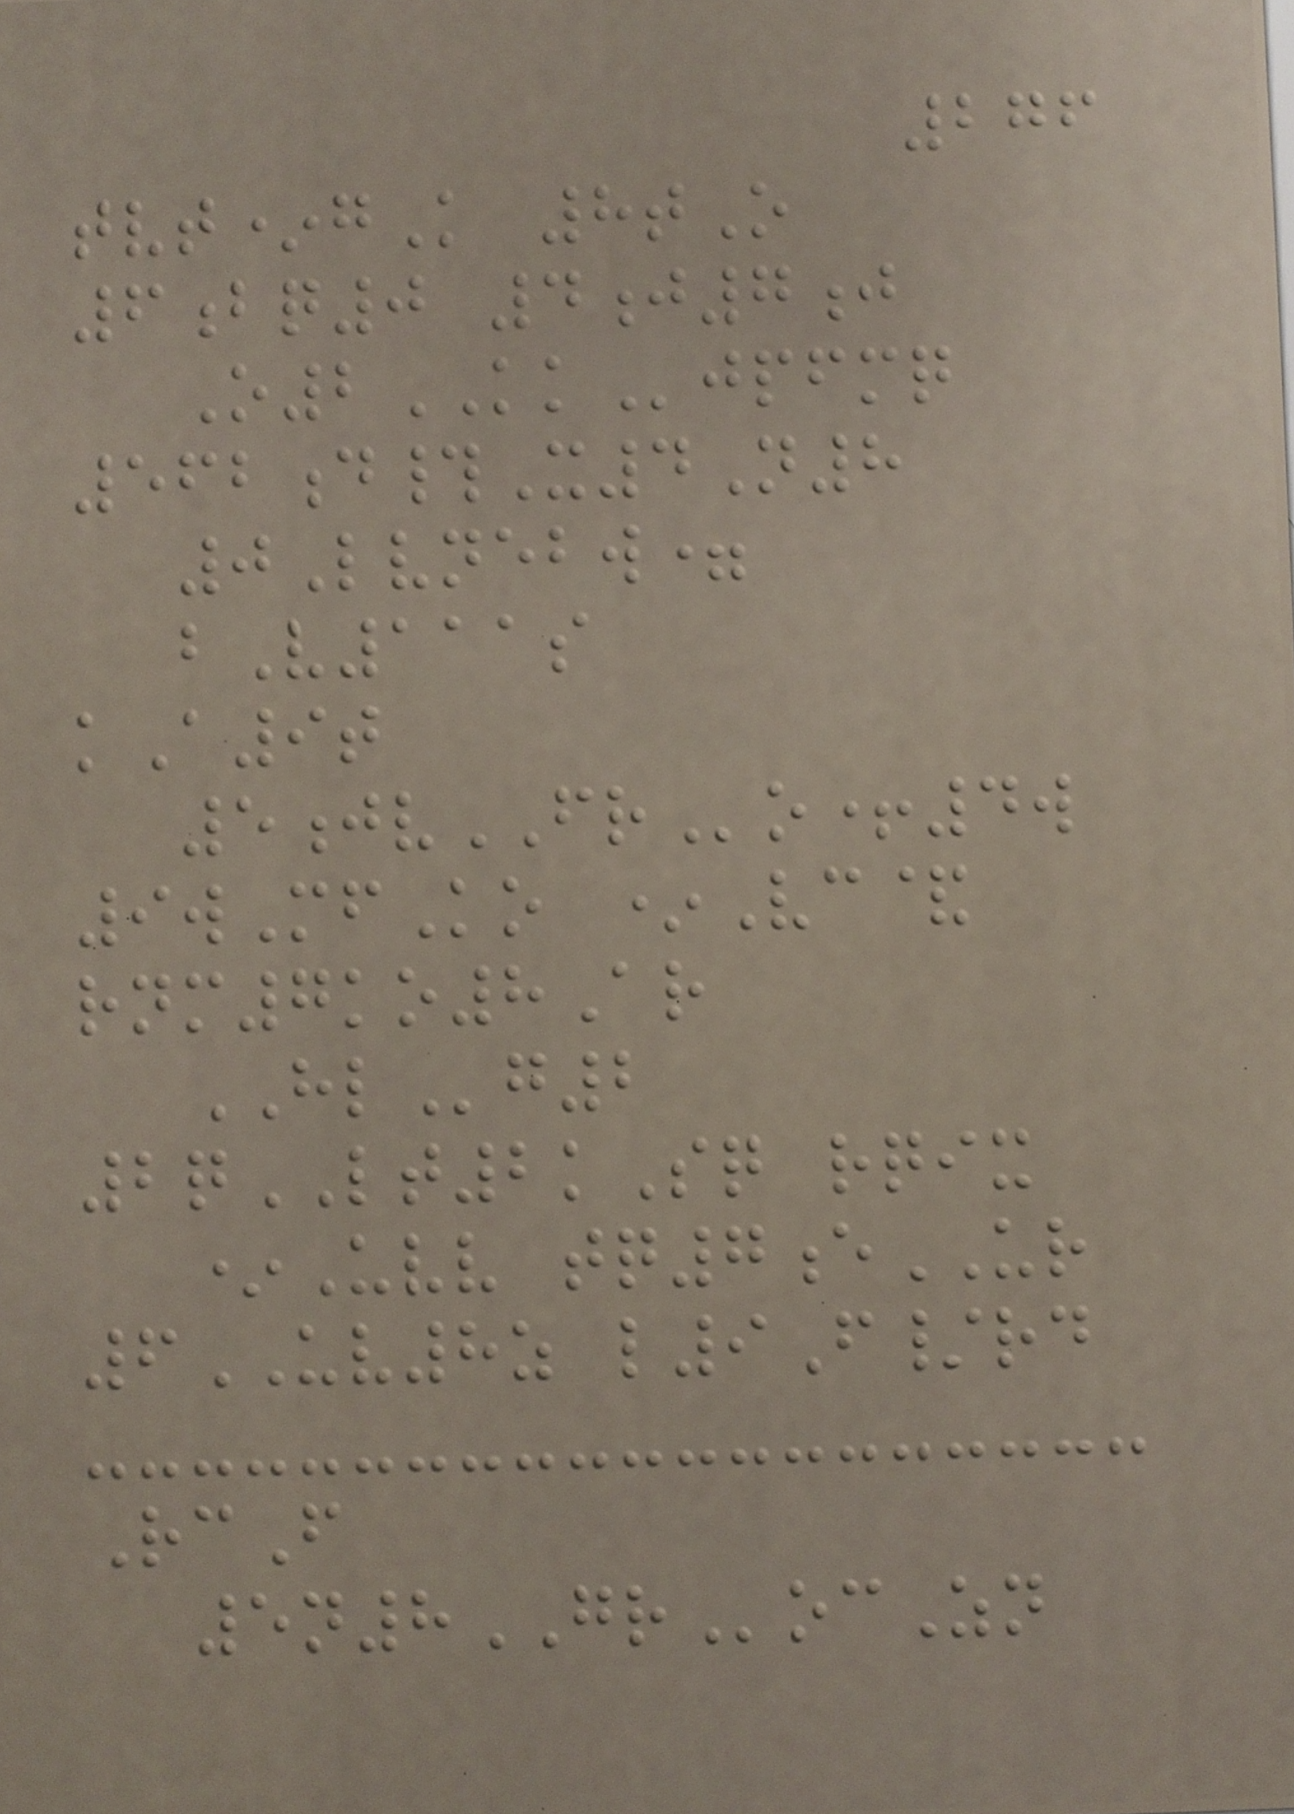276
tvt*gK 8tO
6bq0 4j7j
O2KKjpfmq
562d#X4N8
0Lvnebw=
bV111s
kA9t
5jvFRo+4w
9wMfKo *Vc&
rnm7ko8Ar
HLg2
2qLT2kSq rqix
*Uvv tq7eUR
6UV8z l9F/rd
RcF
5n8GRocZn
